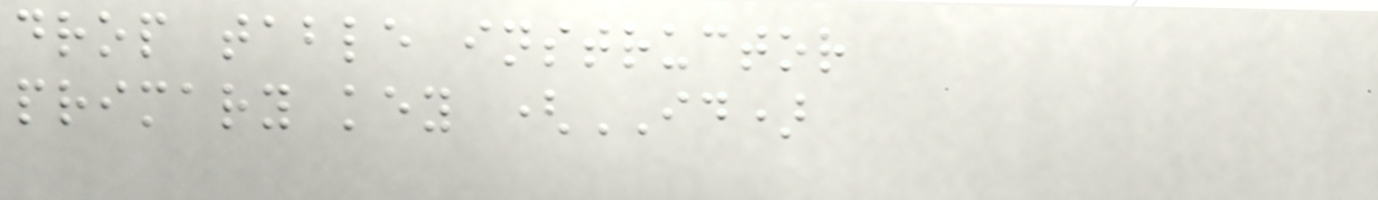drop table instructor
primary key (ID)
